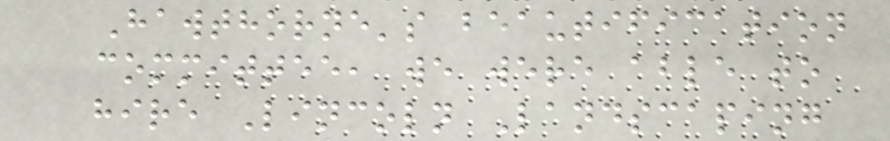Hawthorne's beautification
committee, we were able to
hire Lincoln Landscaping
